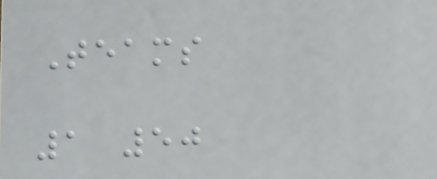Teams
1 50
